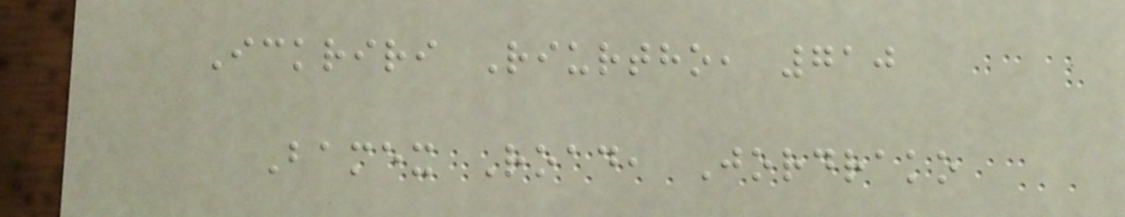Ickriri Riurtho, 710
Bamex Road, Jordrako
